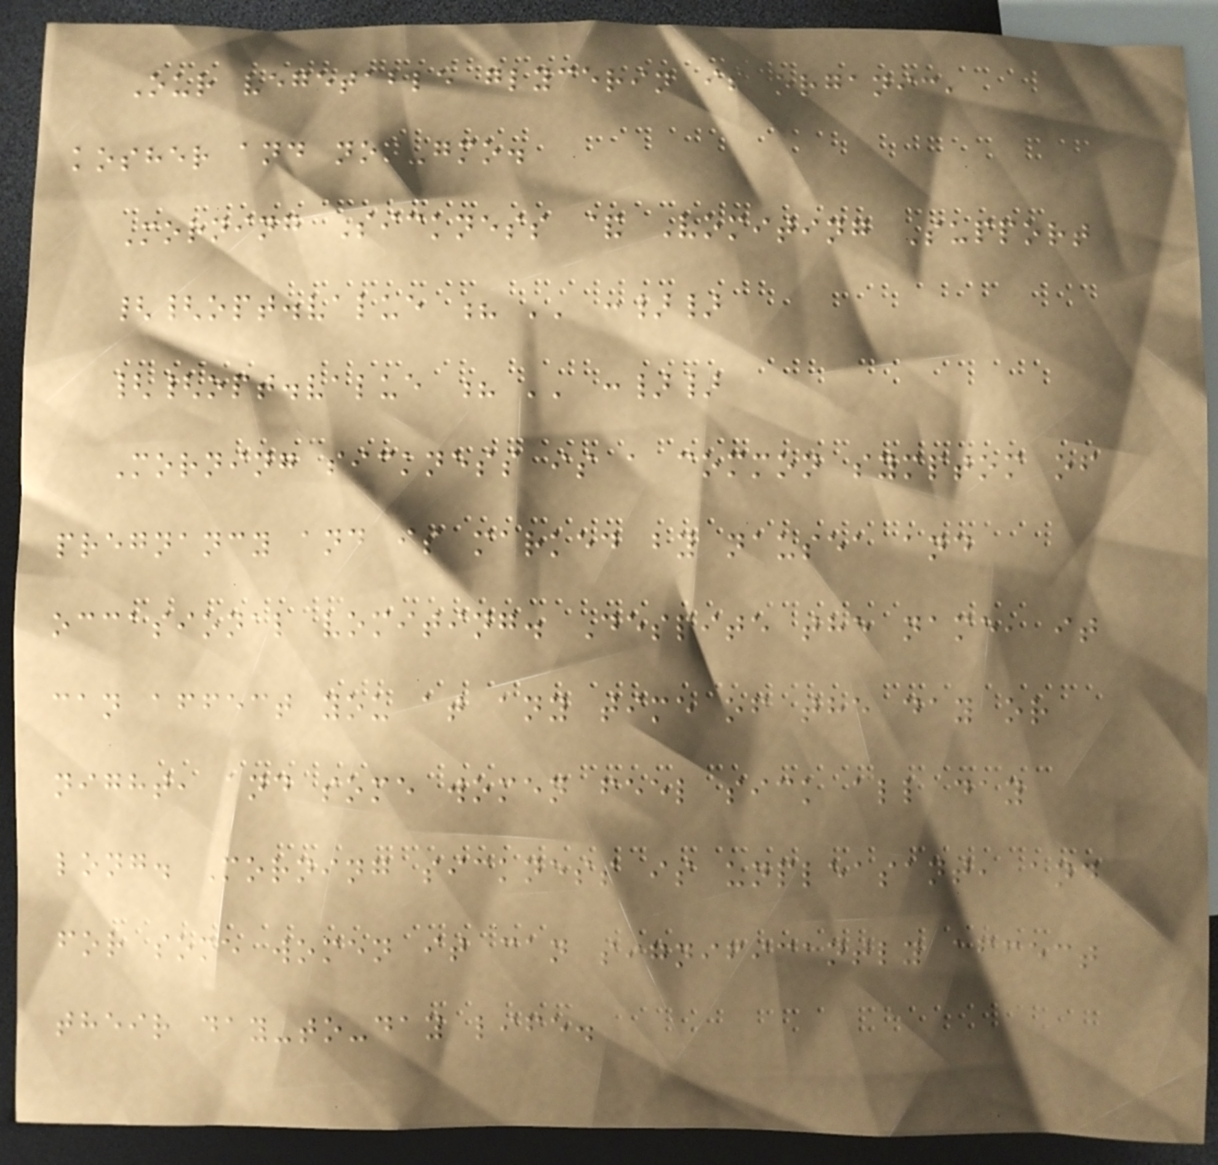Our vegetable glycerin is organic,
kosher and non-gmo.
Morning Sickness & Vomiting Support
{{opt.value ? '' :}}
{{opt.value ? '' :}}
Morning sickness is a common symptom of
pregnancy and is marked by nausea and
occasional vomiting. Despite the name, it
can affect you at any time of the day or
night, and some women feel sick all day
long. Morning sickness is unpleasant, and
for some women it can significantly affect
their day-to-day life.
